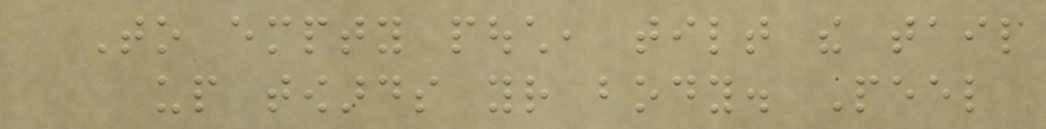To empty pouch, tilt the tail
up towards your body. Peel
